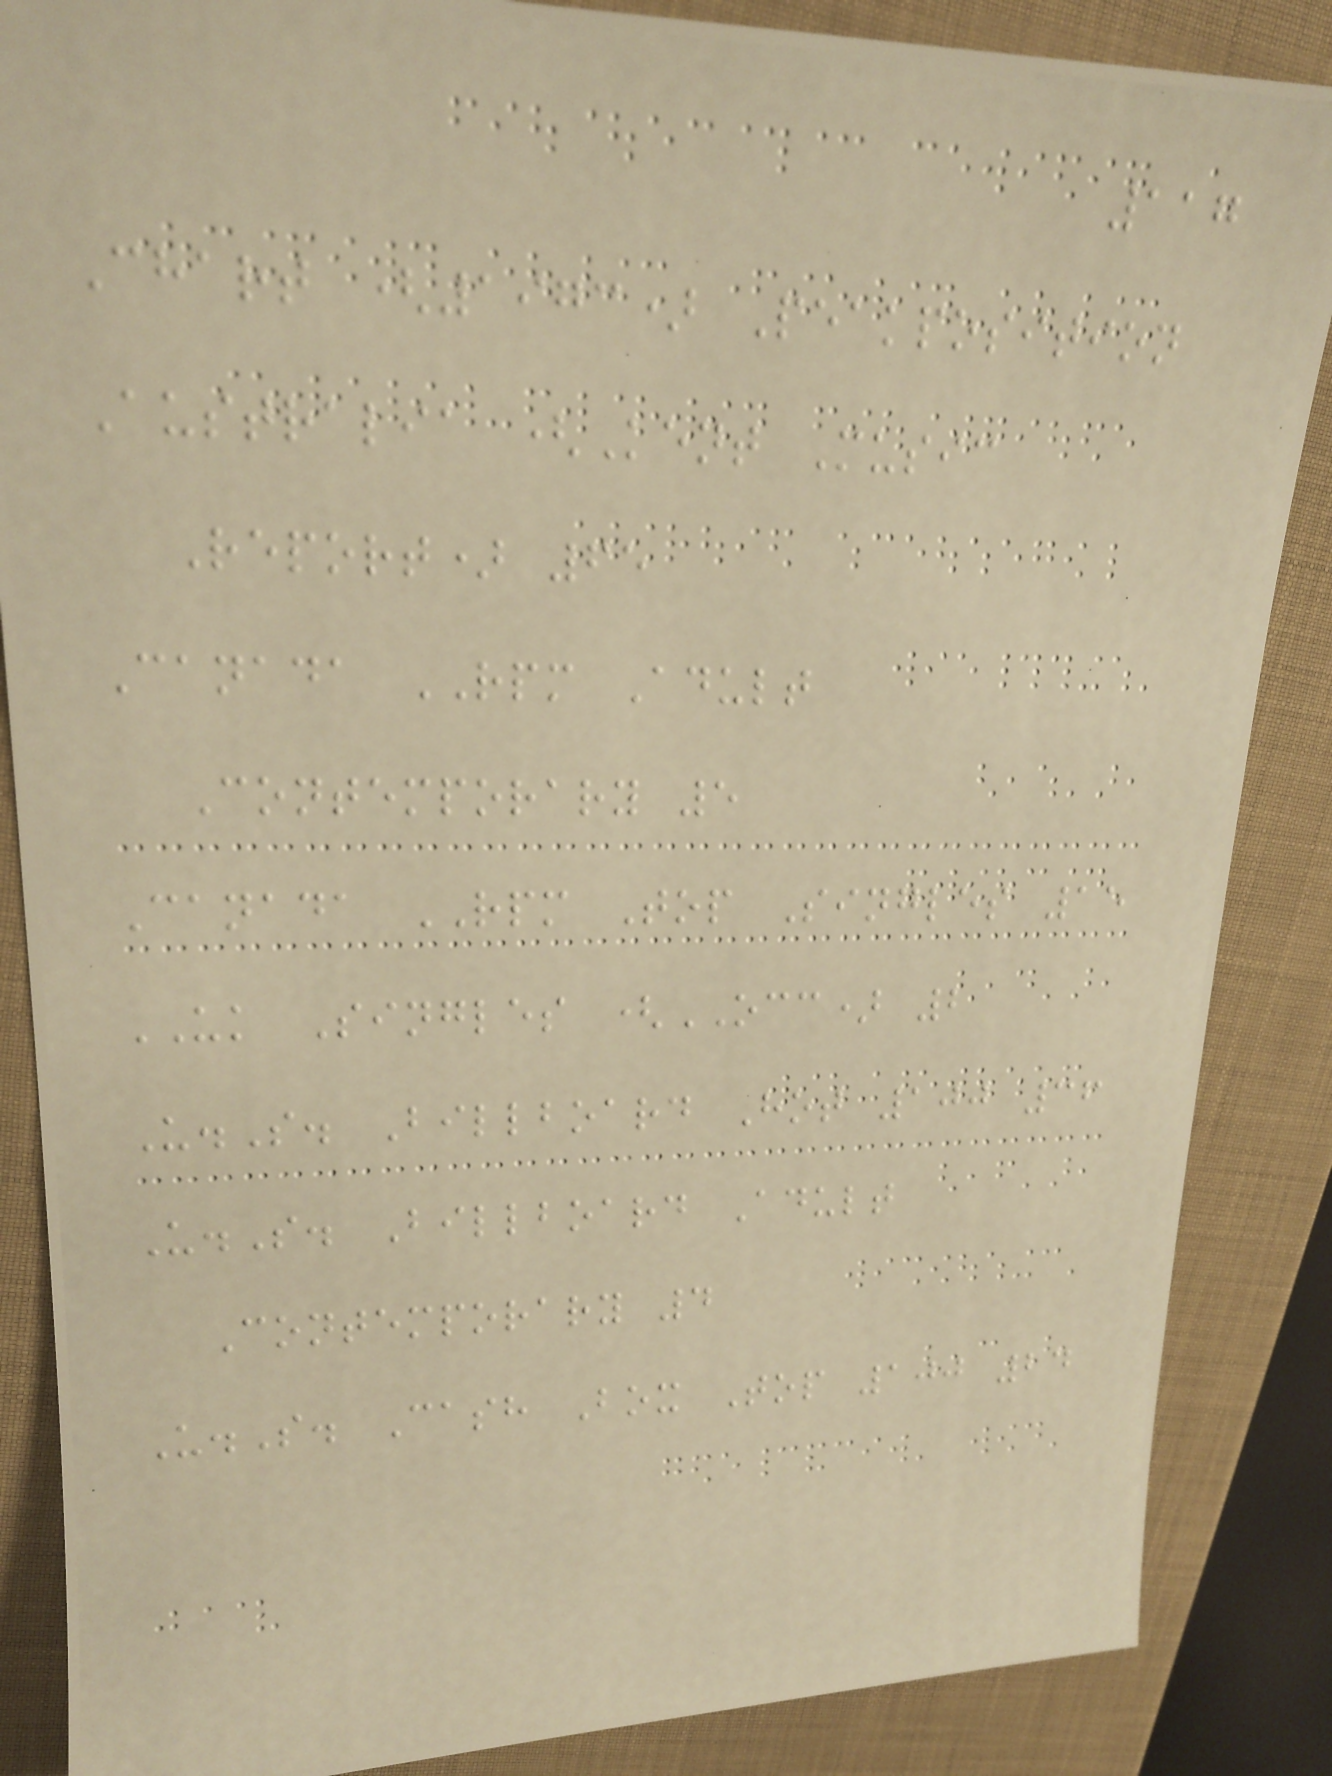117
Chart (1973) Peakposition
Australia (Kent Music
Report) 65
Canada RPM Adult
Contemporary 5
Canada RPM Top Singles 15
UK Singles (OCC) 2
U.S. Billboard Hot 100 36
U.S. Billboard Adult
Contemporary 4
U.S. Cash Box Top 100 24
